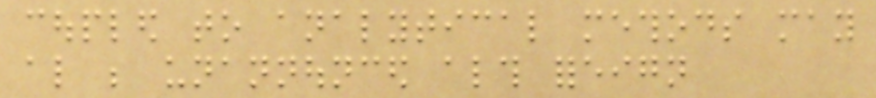coupled to analytical methods may
also be unannounced although foreign
